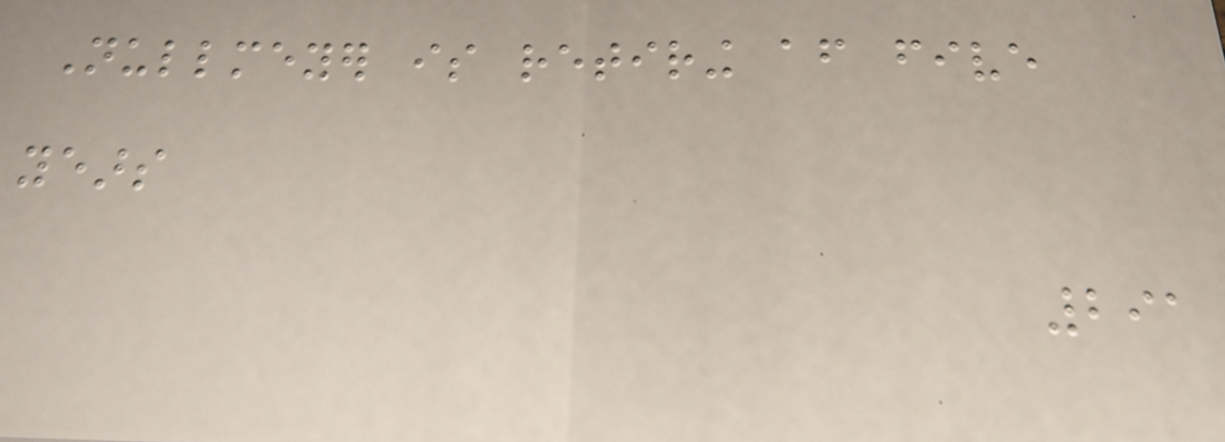Nullmeyer is retiring after five
years
291
